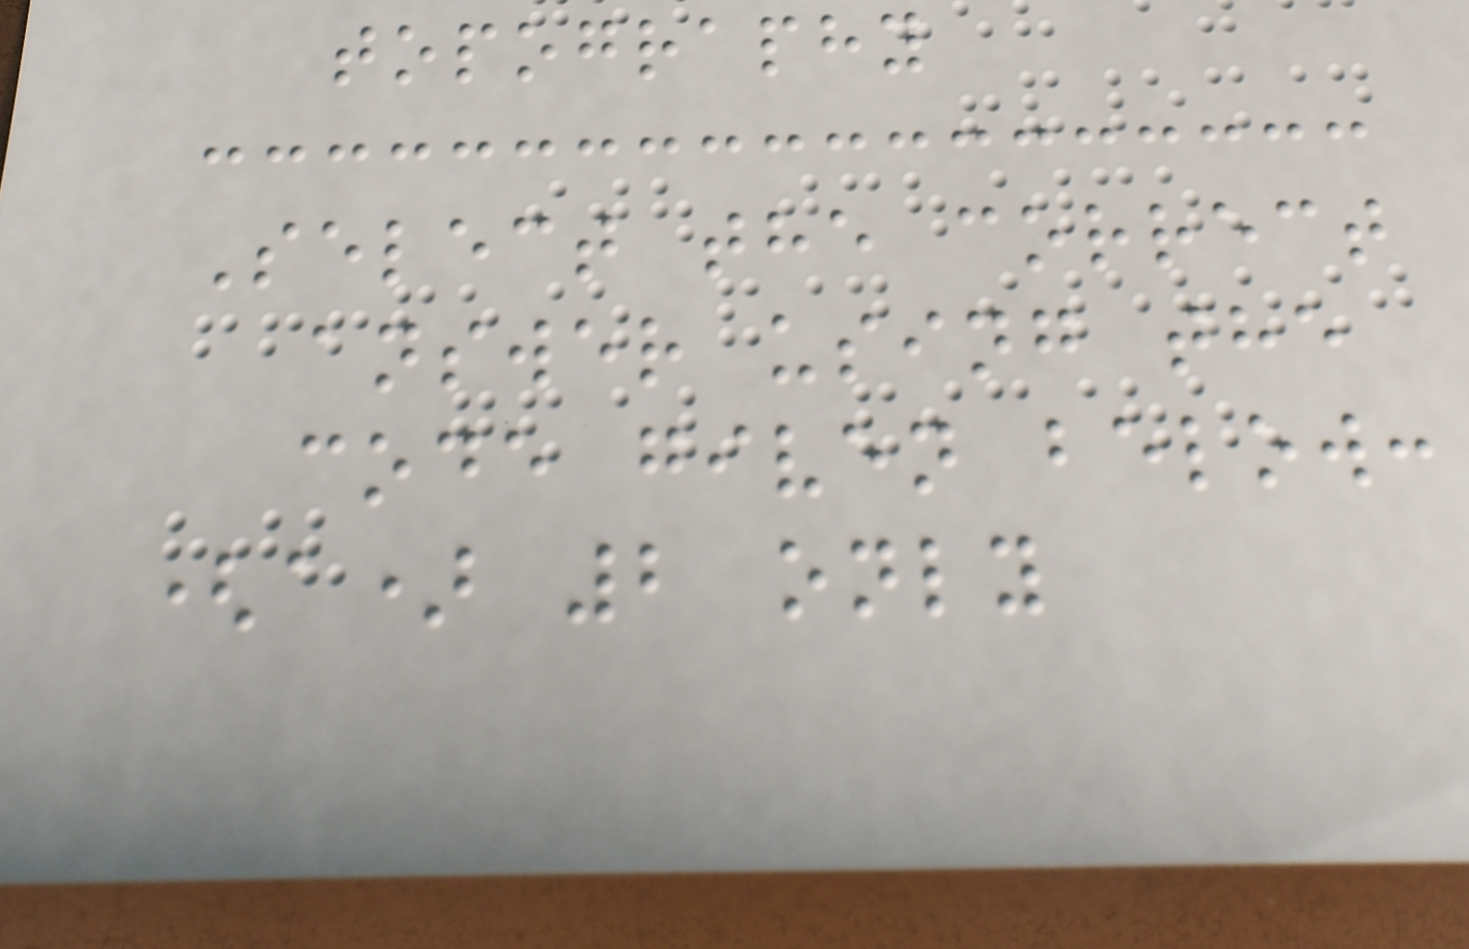topography
Select the correct
answer using the
code given below:
(a) 2 only
